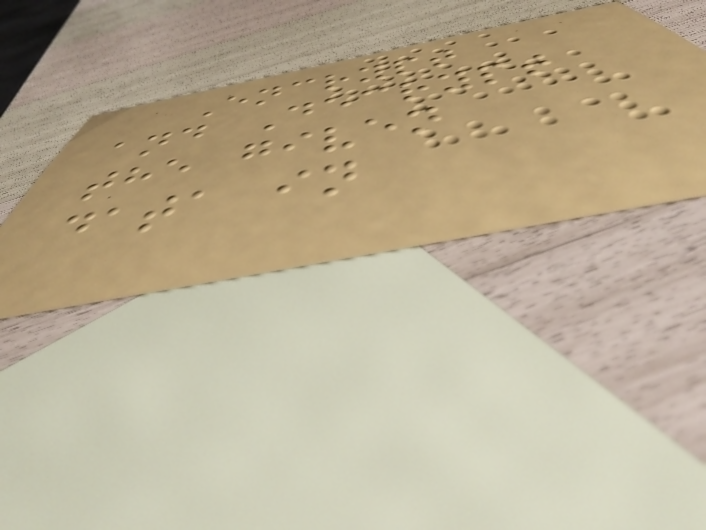Encrypt
and Decrypt
the given
data in
